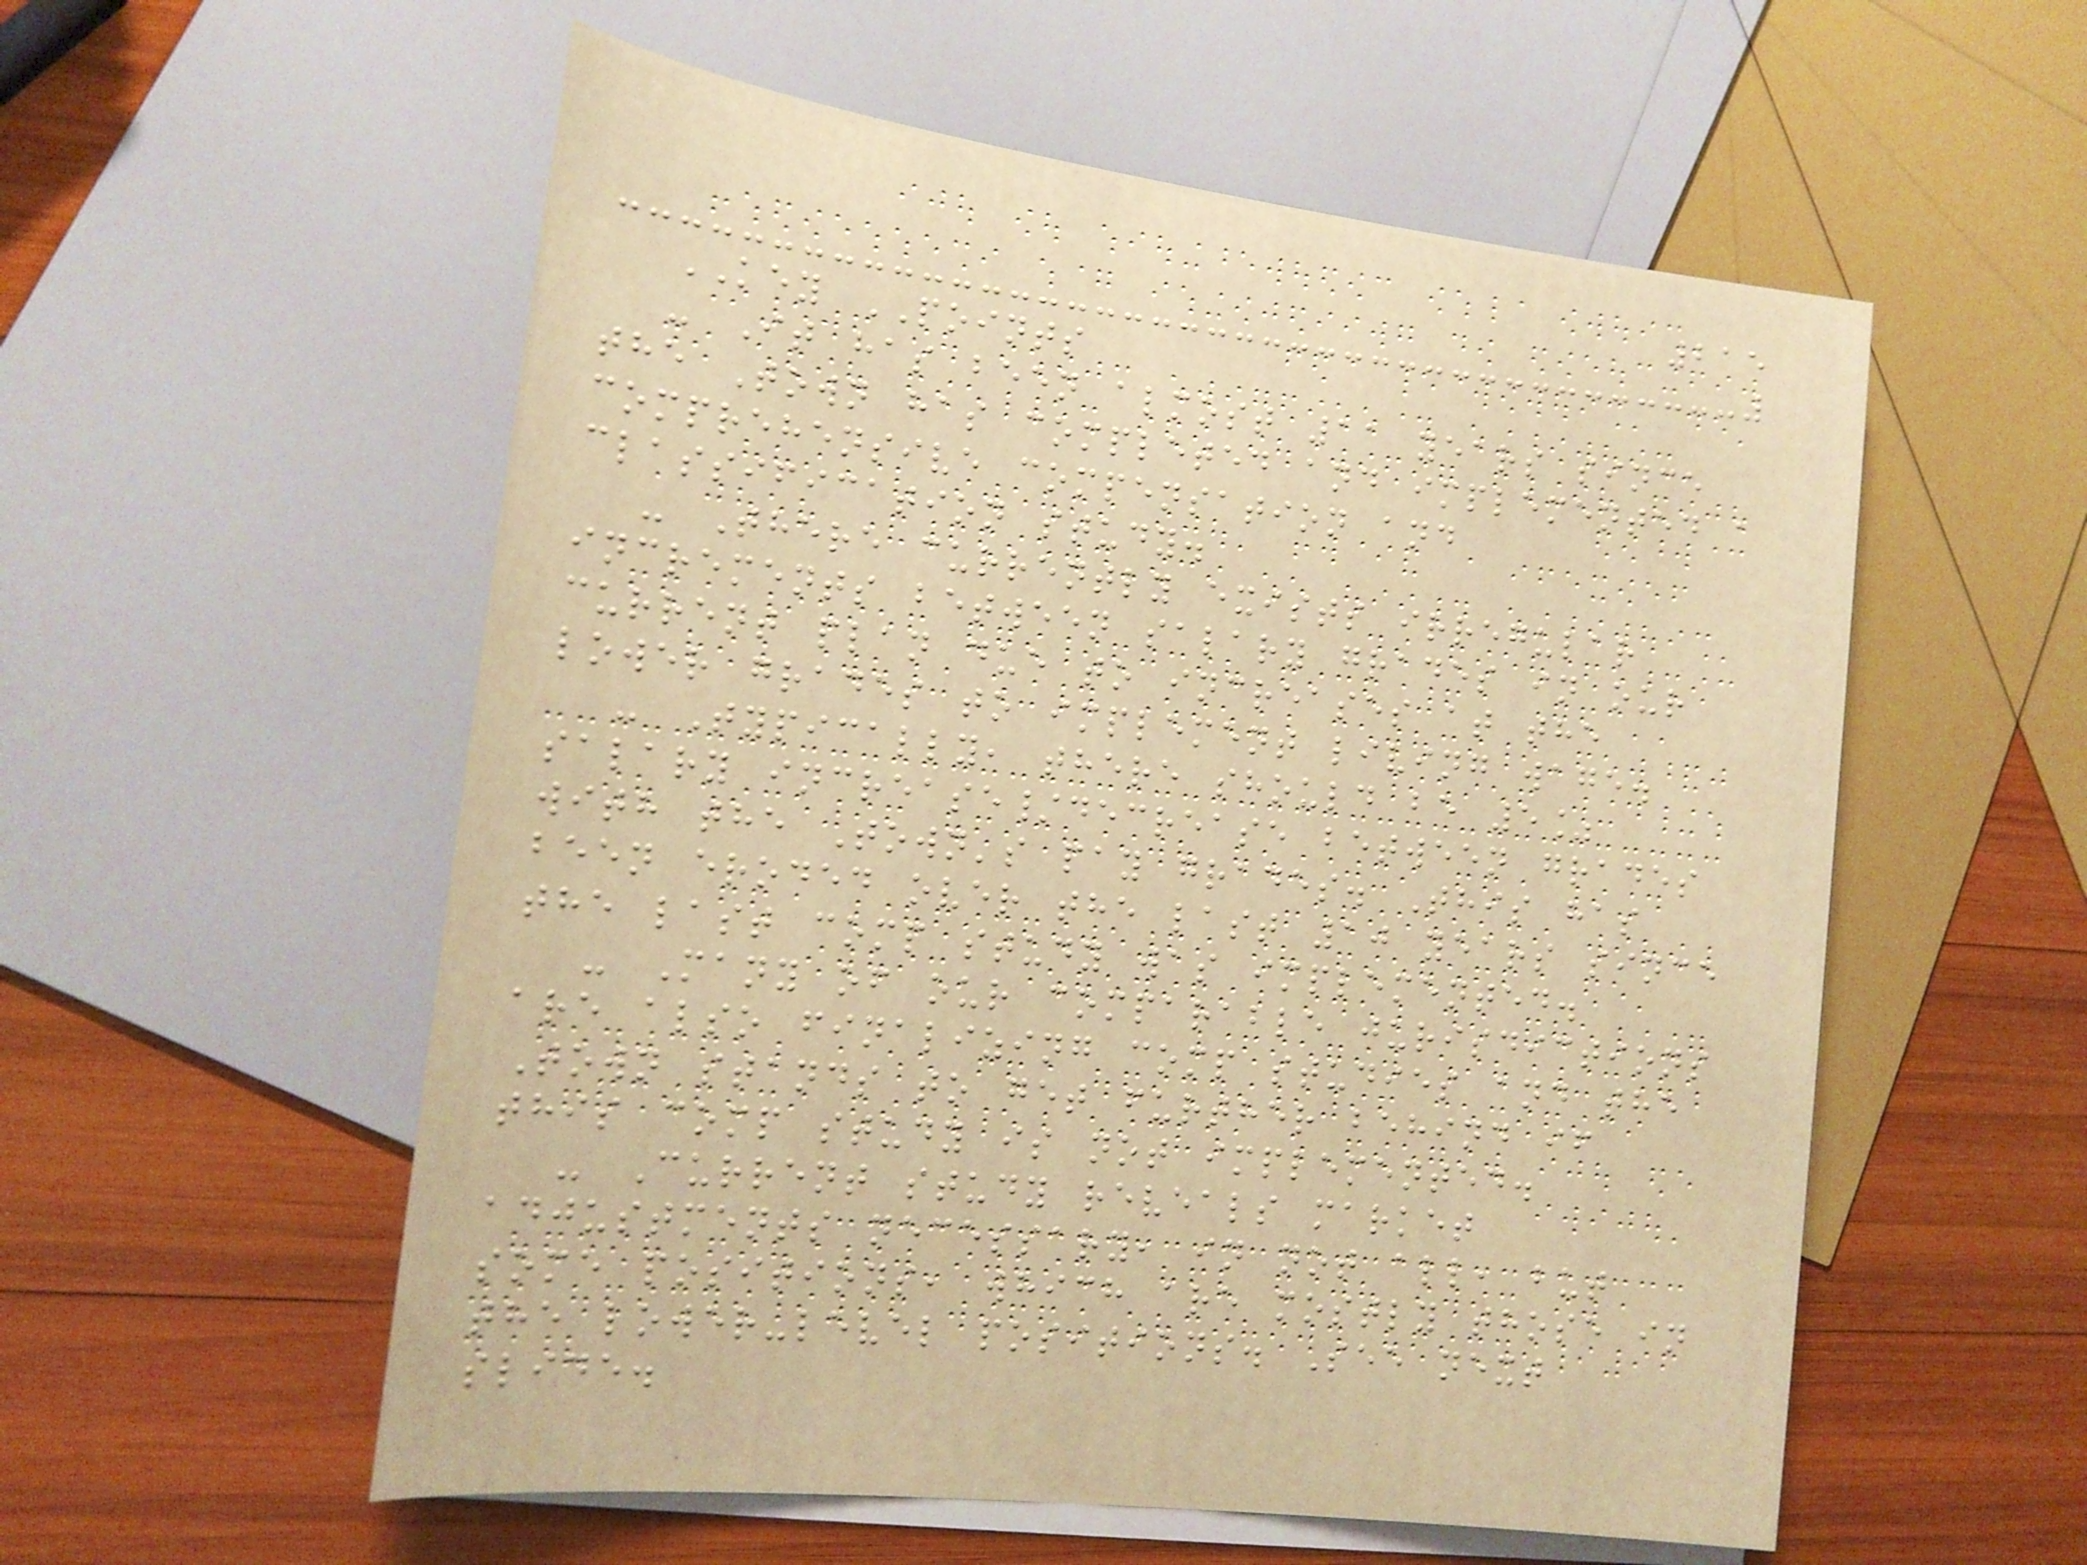215
KEY POINTS
- It has been almost 11 years since
the Town has completed and implemented a
comprehensive compensation and
classification study.
- There currently exists irregular
increments between salary grades in our
current plan due to increases at the
lower grades to implement living wage.
- Typically, there should be 5%
salary increase/decrease between grades
with the Town's pay grades. This has
been eroded over the last 10 years since
the last comp study was implemented.
- Many of our comparable jurisdictions
are also finalizing comp studies and the
Town stands to get further behind if
this comp study is not implemented.
- Current study reveals market
adjustments necessary, in not all, but
some positions, which are mostly those in
the lower-level positions. See next
slide.
